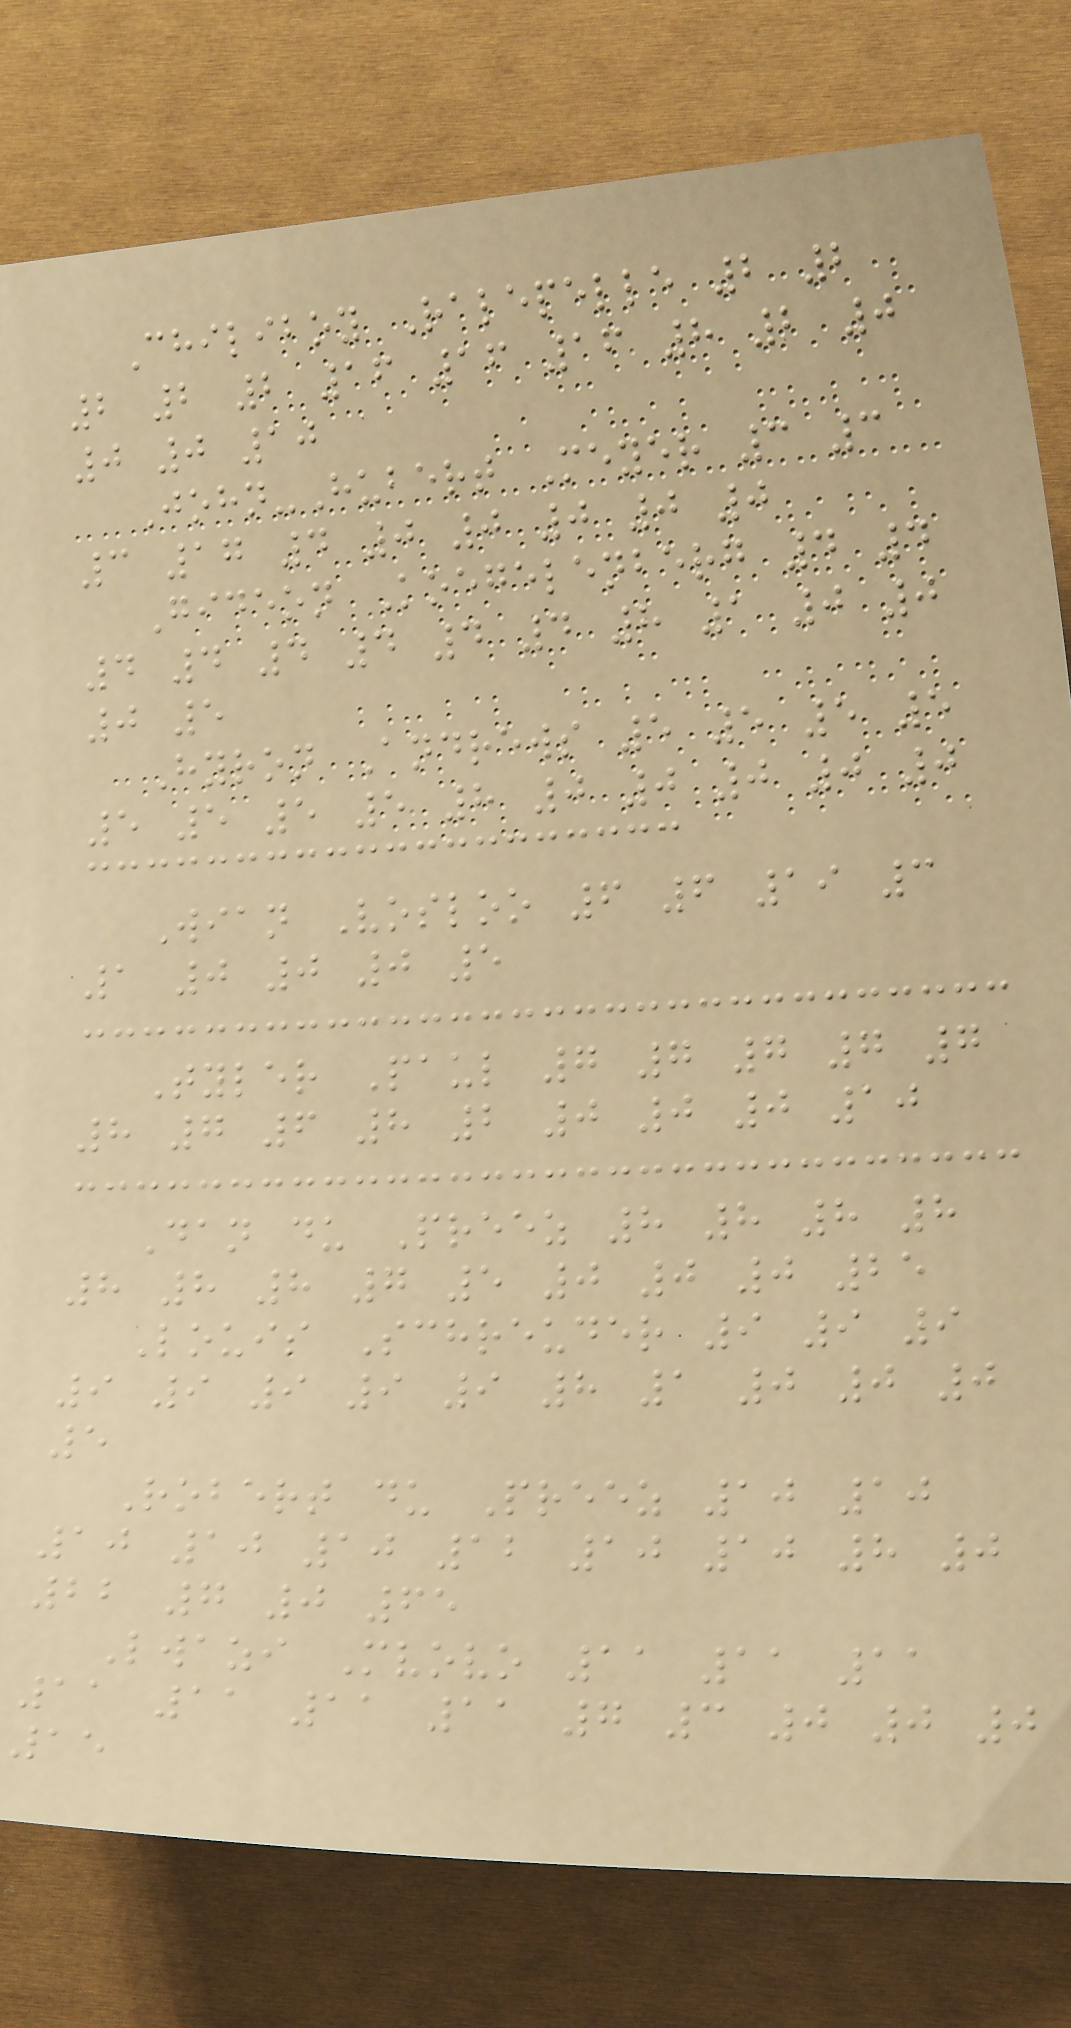Chiliboy Ralepelle 2 2
2 2 2 16 16 16 8 2 0
0 0 10
John-Hubert Meyer 3 3
3 17 4 0 0 0 0 0
Gideon Koegelenberg 4 4
4 4 4 4 4 4 8 1 0 0
0 5
Hyron Andrews 5 5 5 5
5 5 5 5 8 0 0 0 0 0
Wian Vosloo 6 6 19 3
1 0 0 0 5
Tyler Paul 7 7 7 7 7
8 7 6 8 2 0 0 0 10
Dan du Preez 8 8 8 8
8 8 8 7 5 0 0 0 25
Louis Schreuder 9 9 9
9 9 9 9 9 8 1 0 0 0
5
Robert du Preez 10 10
10 10 10 12 10 10 8 0
22 7 0 65
Lwazi Mvovo 11 11 11
11 11 11 11 7 3 0 0 0
15
